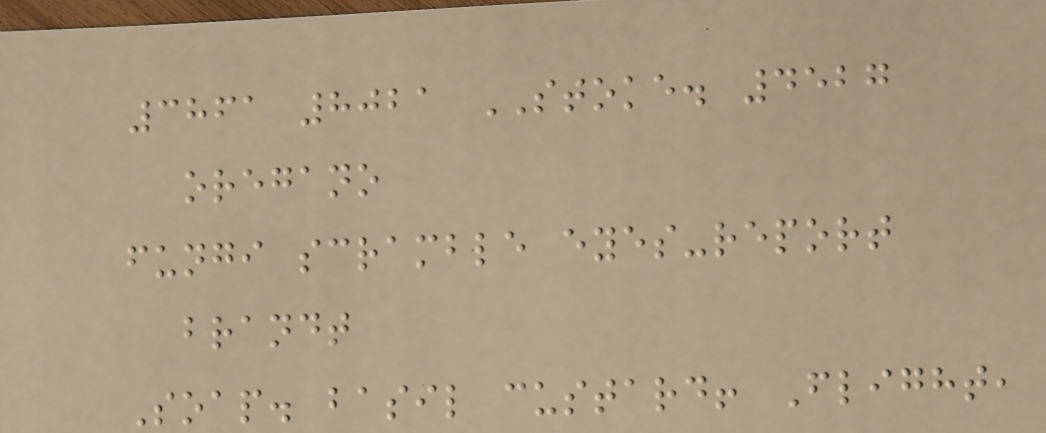3861 8021 STOKE. 4527
oregano
fungi scramble eyes-report
brandt
Soap. basil custard! Flight,
